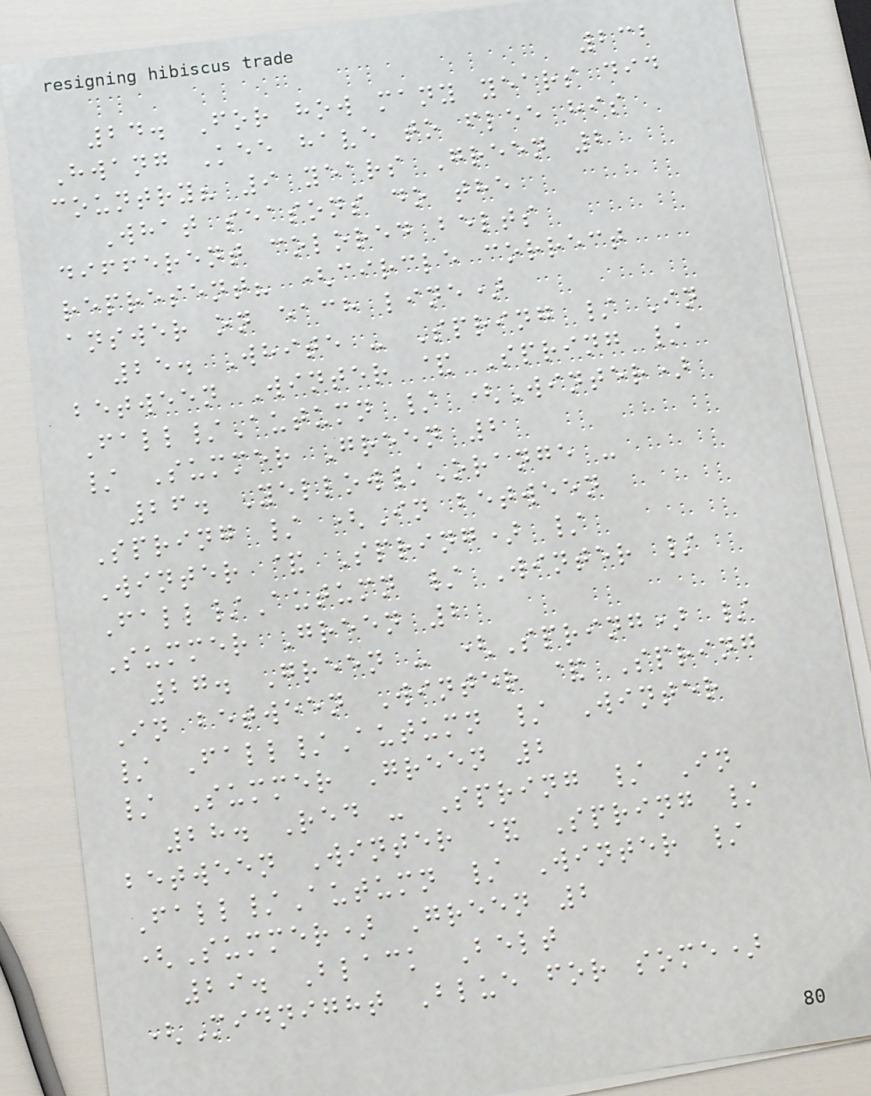232
24. For how many years did
Hwang Kee have to flee his
country? 9 years Green 2
What seasons do the
different colored belts
represent? (circle correct
answer on each line)
25. White - Spring / In
between Winter & Spring /
Fall/Autumn / (Winter)
/ Summer Green 2
26. Yellow/Orange -
Spring / (In between
Winter & Spring) /
Fall/Autumn / Winter /
Summer Green 2
27. Green - (Spring) /
In between Winter & Spring
/ Fall/Autumn / Winter
/ Summer Green 2
28. Red - Spring / In
between Winter & Spring /
Fall/Autumn / Winter /
(Summer) Green 2
29. Black Belt
(Midnight Blue for some)
